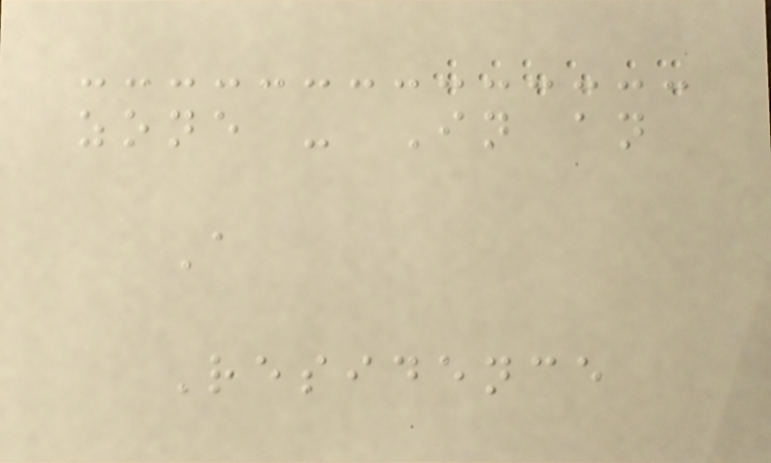zone - In an
A
Residence
